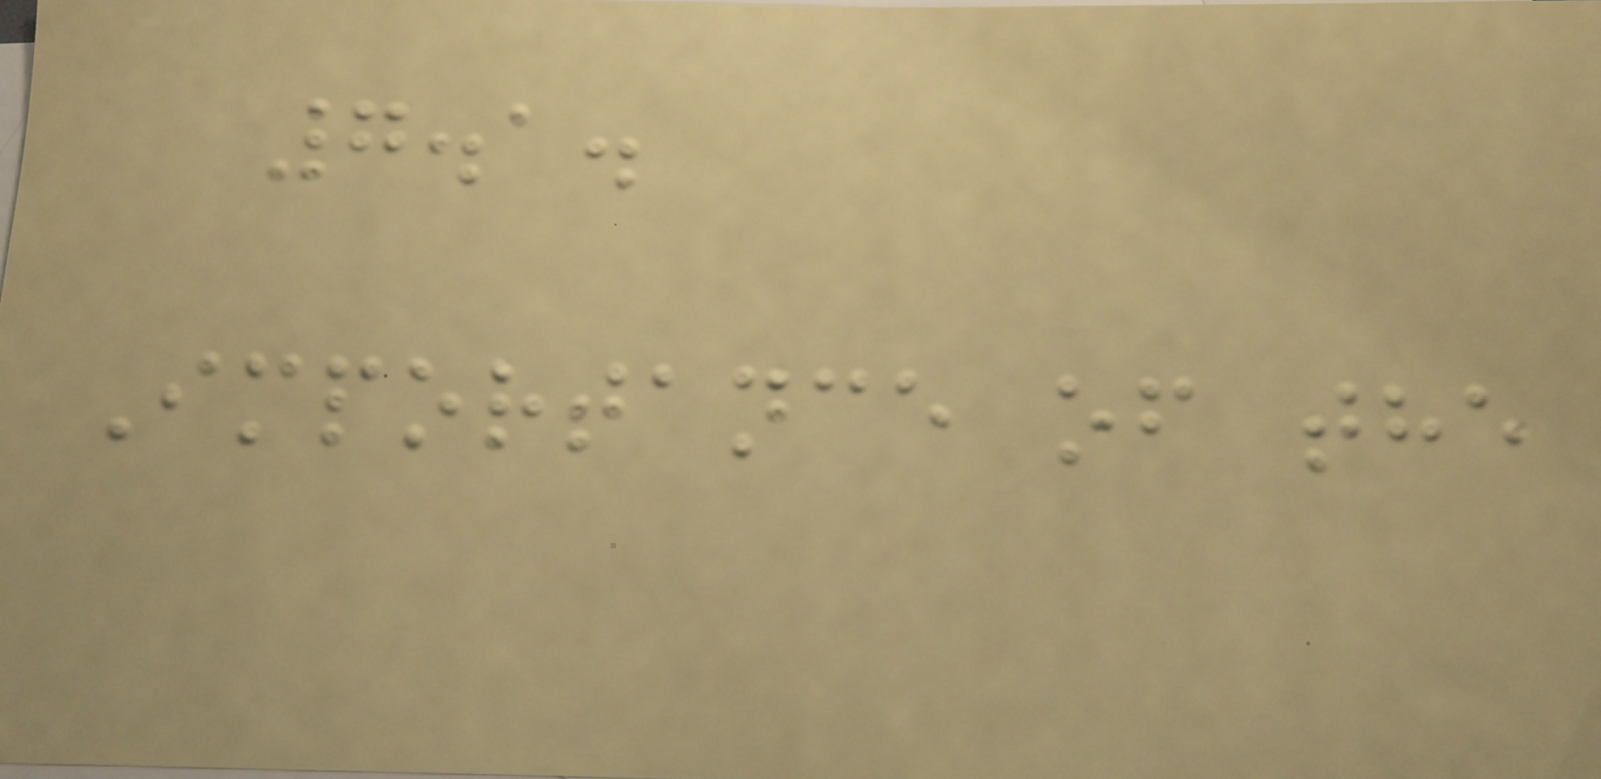7.1.
Importance of the
